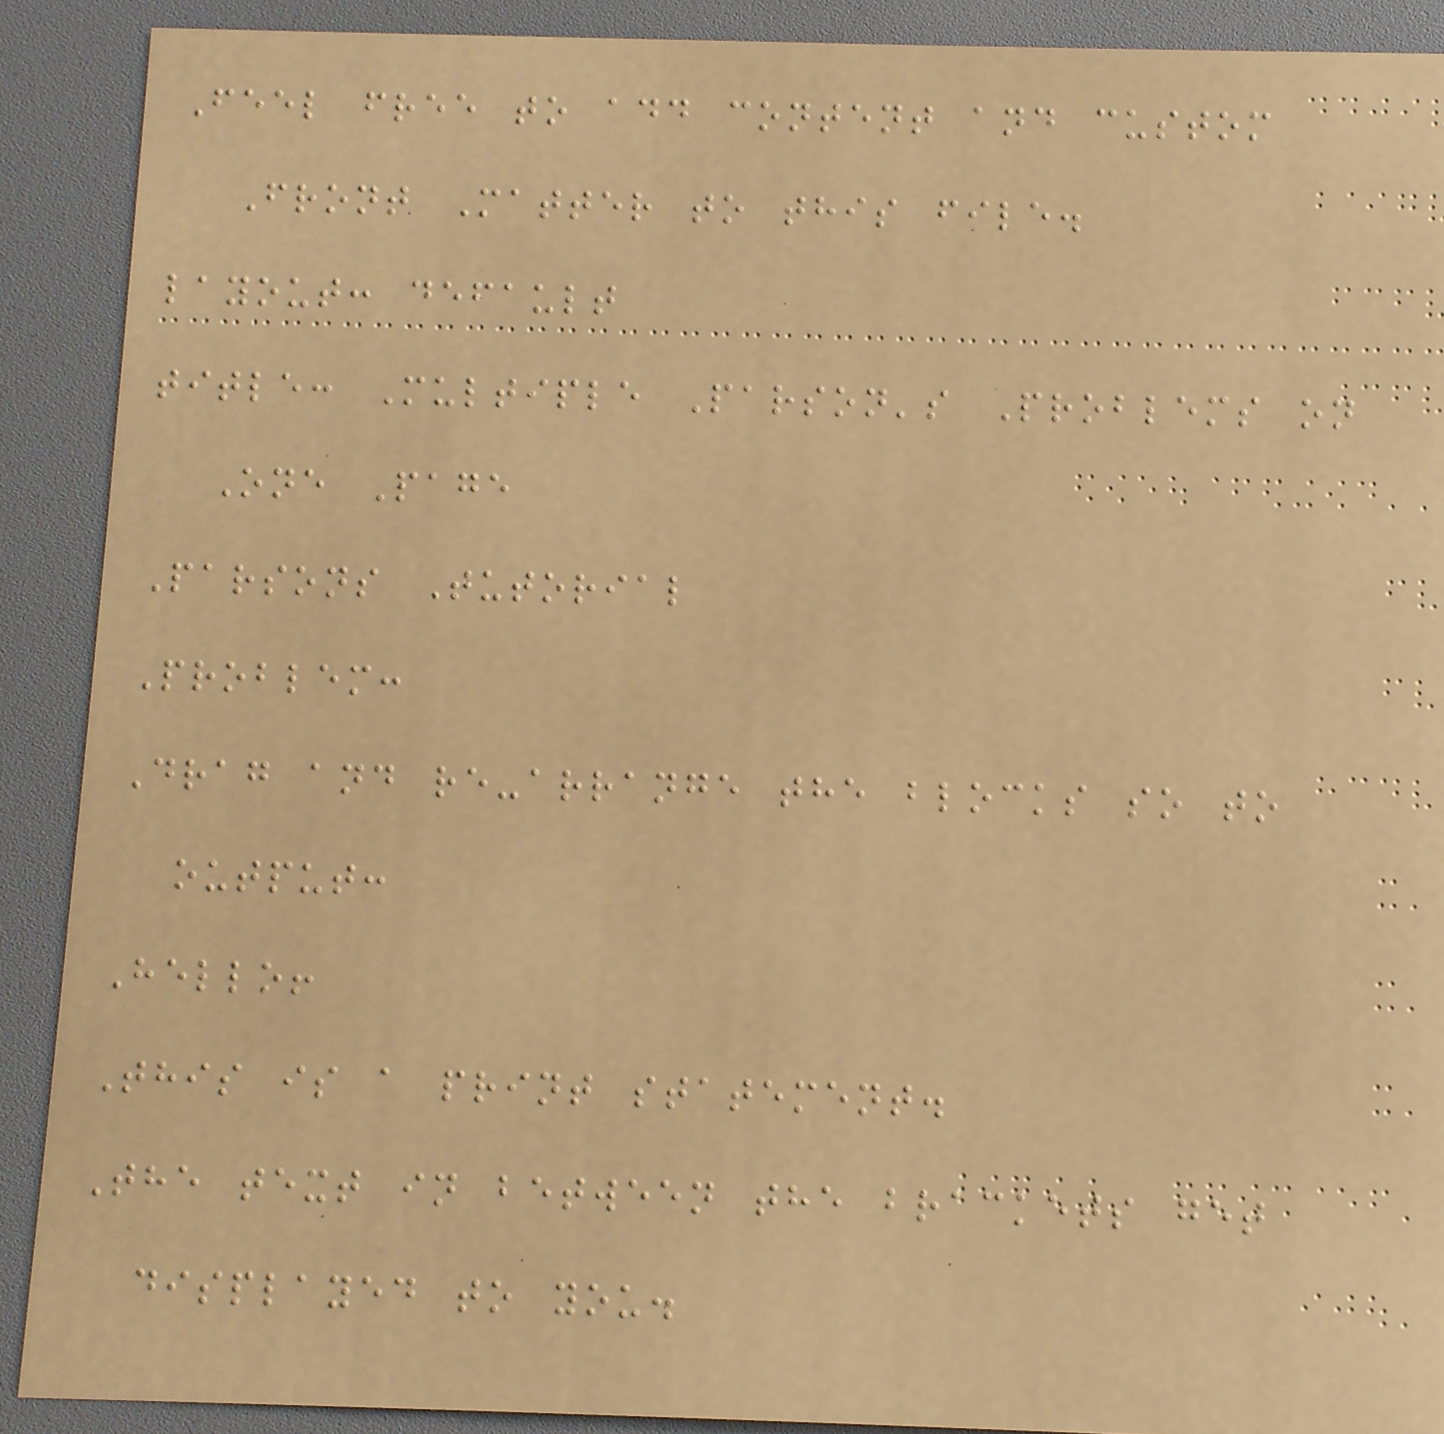Feel free to add content and custom
Front Matter to this file.
layout: default
title: Multiple Parson's Problems on
One Page
Parsons Tutorial
Problem:
Drag and re-arrange the blocks so to
output:
Hello!
This is a print statement.
The text in between the brackets get
displayed to you.
